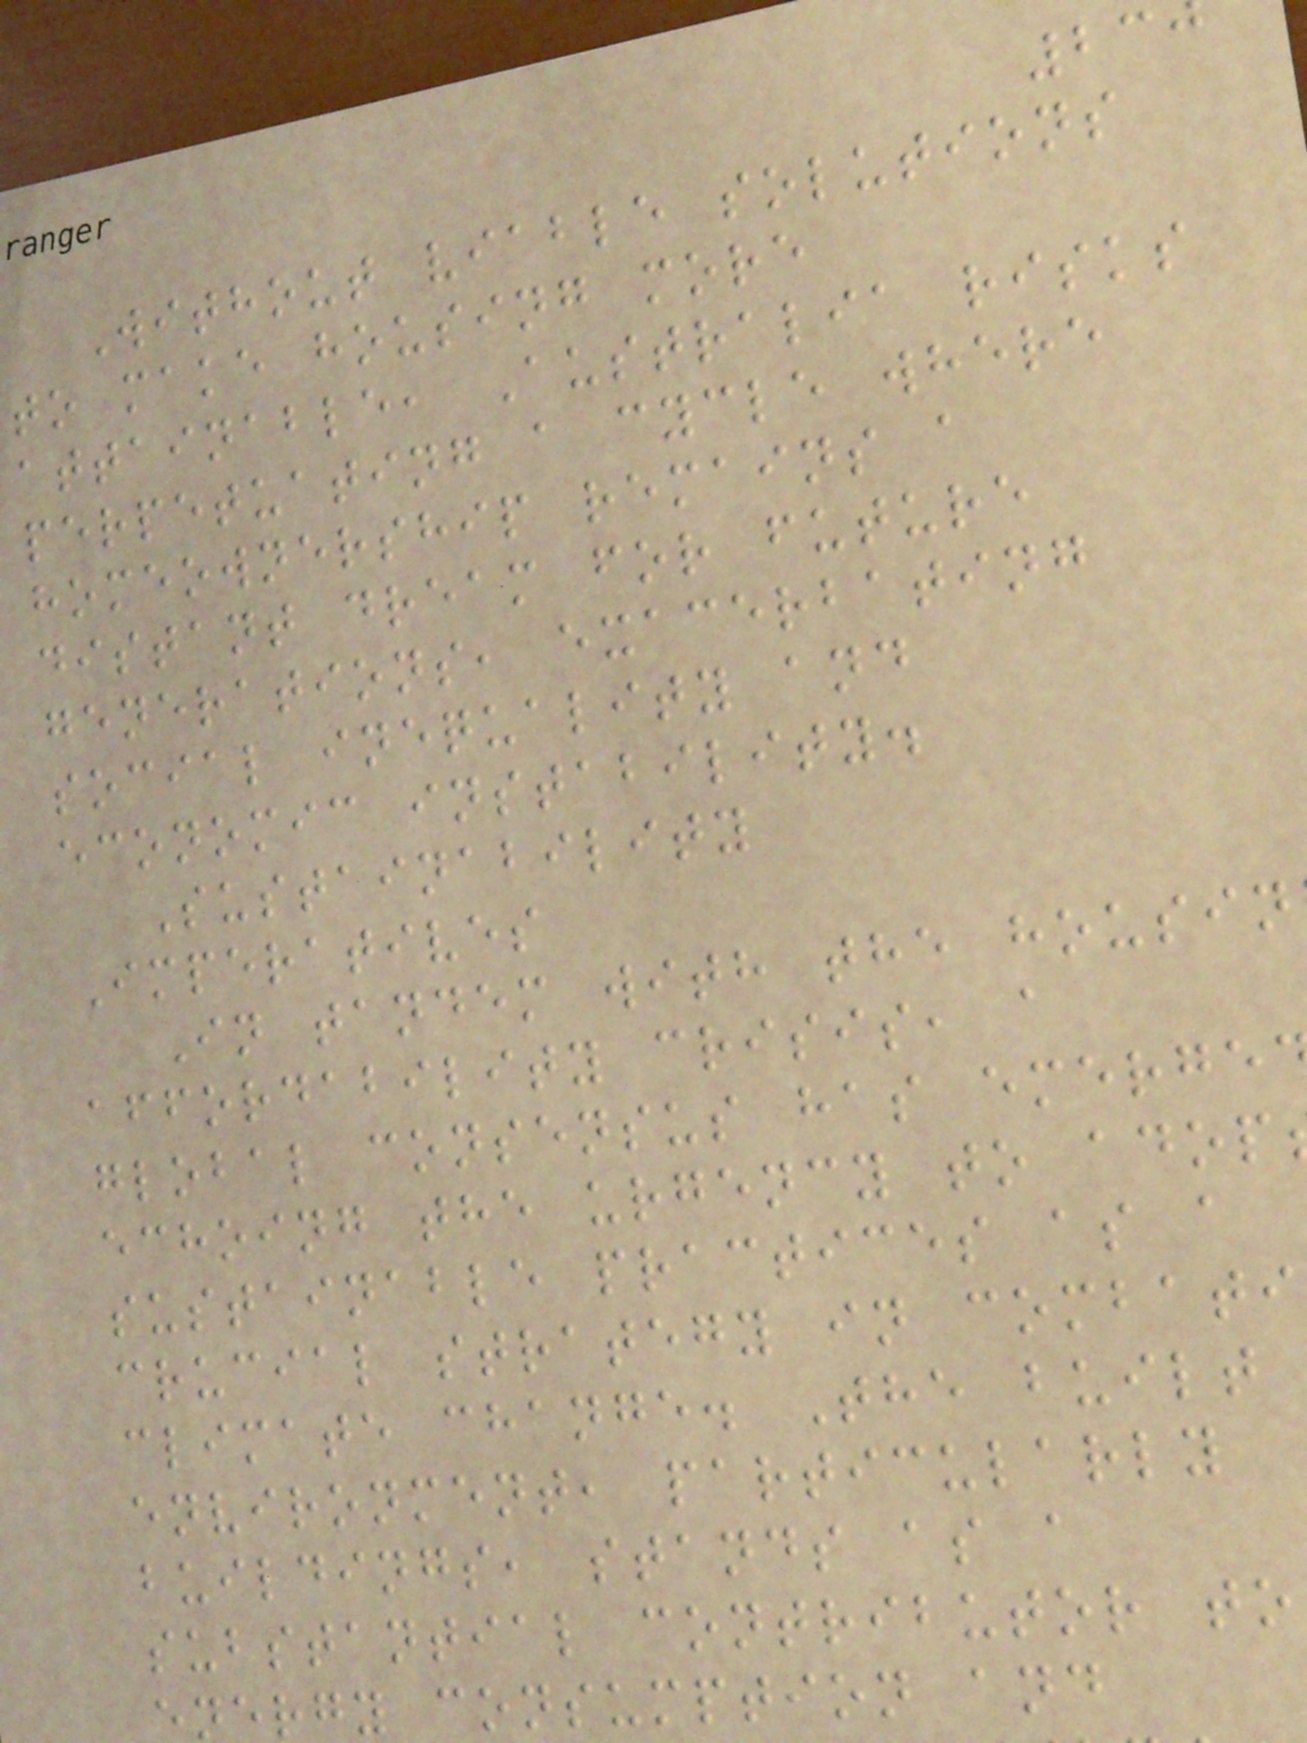Without viable solutions
to make housing more
attainable, Australia risks
perpetuating a cycle where
homeownership remains a
distant dream for future
generations, exacerbating
social inequality and
economic instability.
Sustainability
Imperatives
In tandem with the housin
affordability crisis, a
global consensus has emerge
echoing the urgency to adop
sustainable practices as a
crucial strategy in combati
climate change. The built
environment, particularly
buildings, stands as a
substantial contributor to
nergy consumption and
